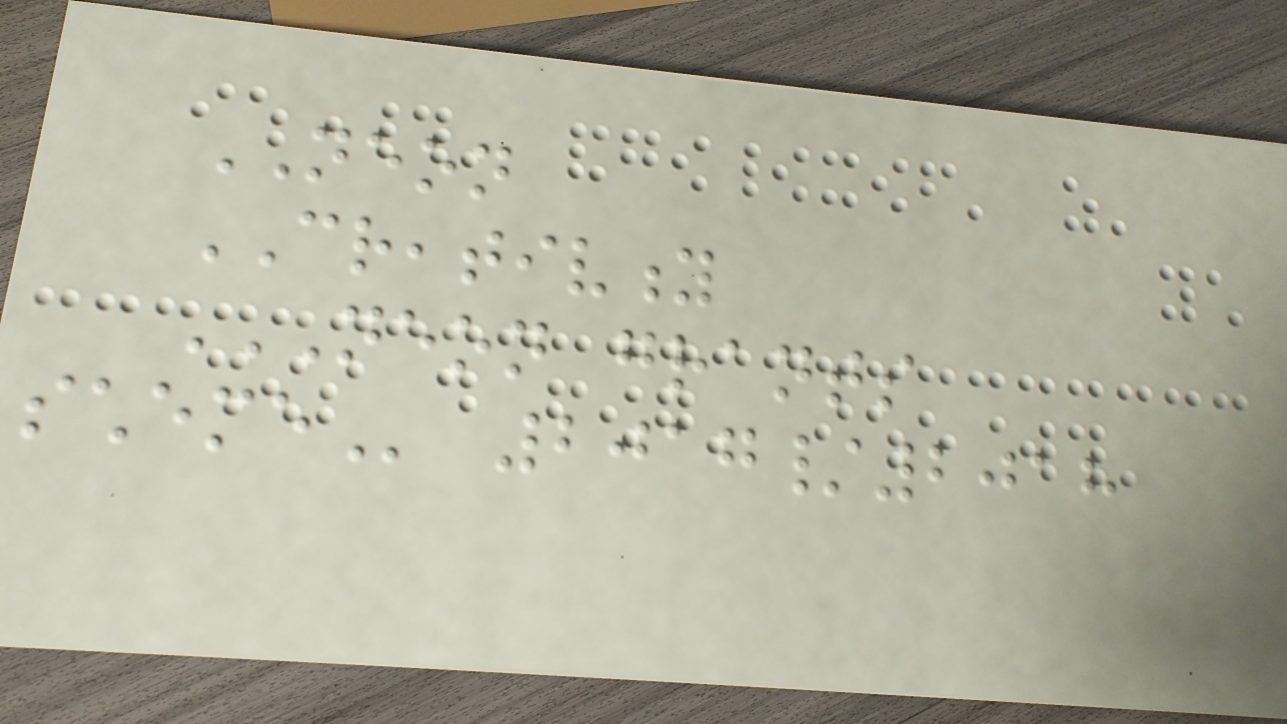NEON
CREATIVITY
NEON GRANTS
SCHEME 2017/2018
